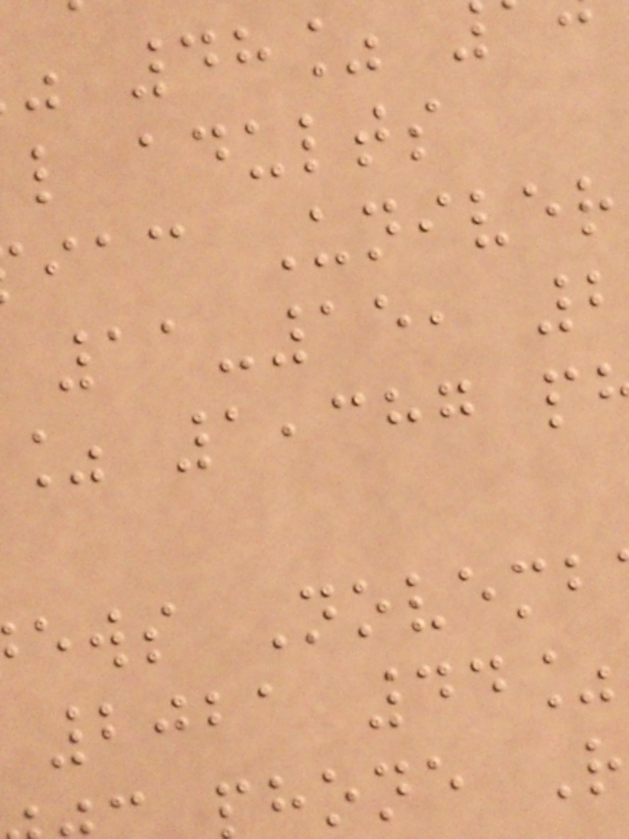l adults
iac Univer
11-15, 2
% 1,387 p
ews Novemb
2021 44%
